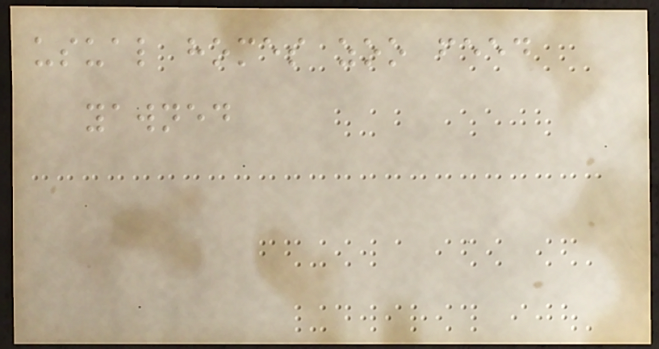usual homes zoo feed
yawned
